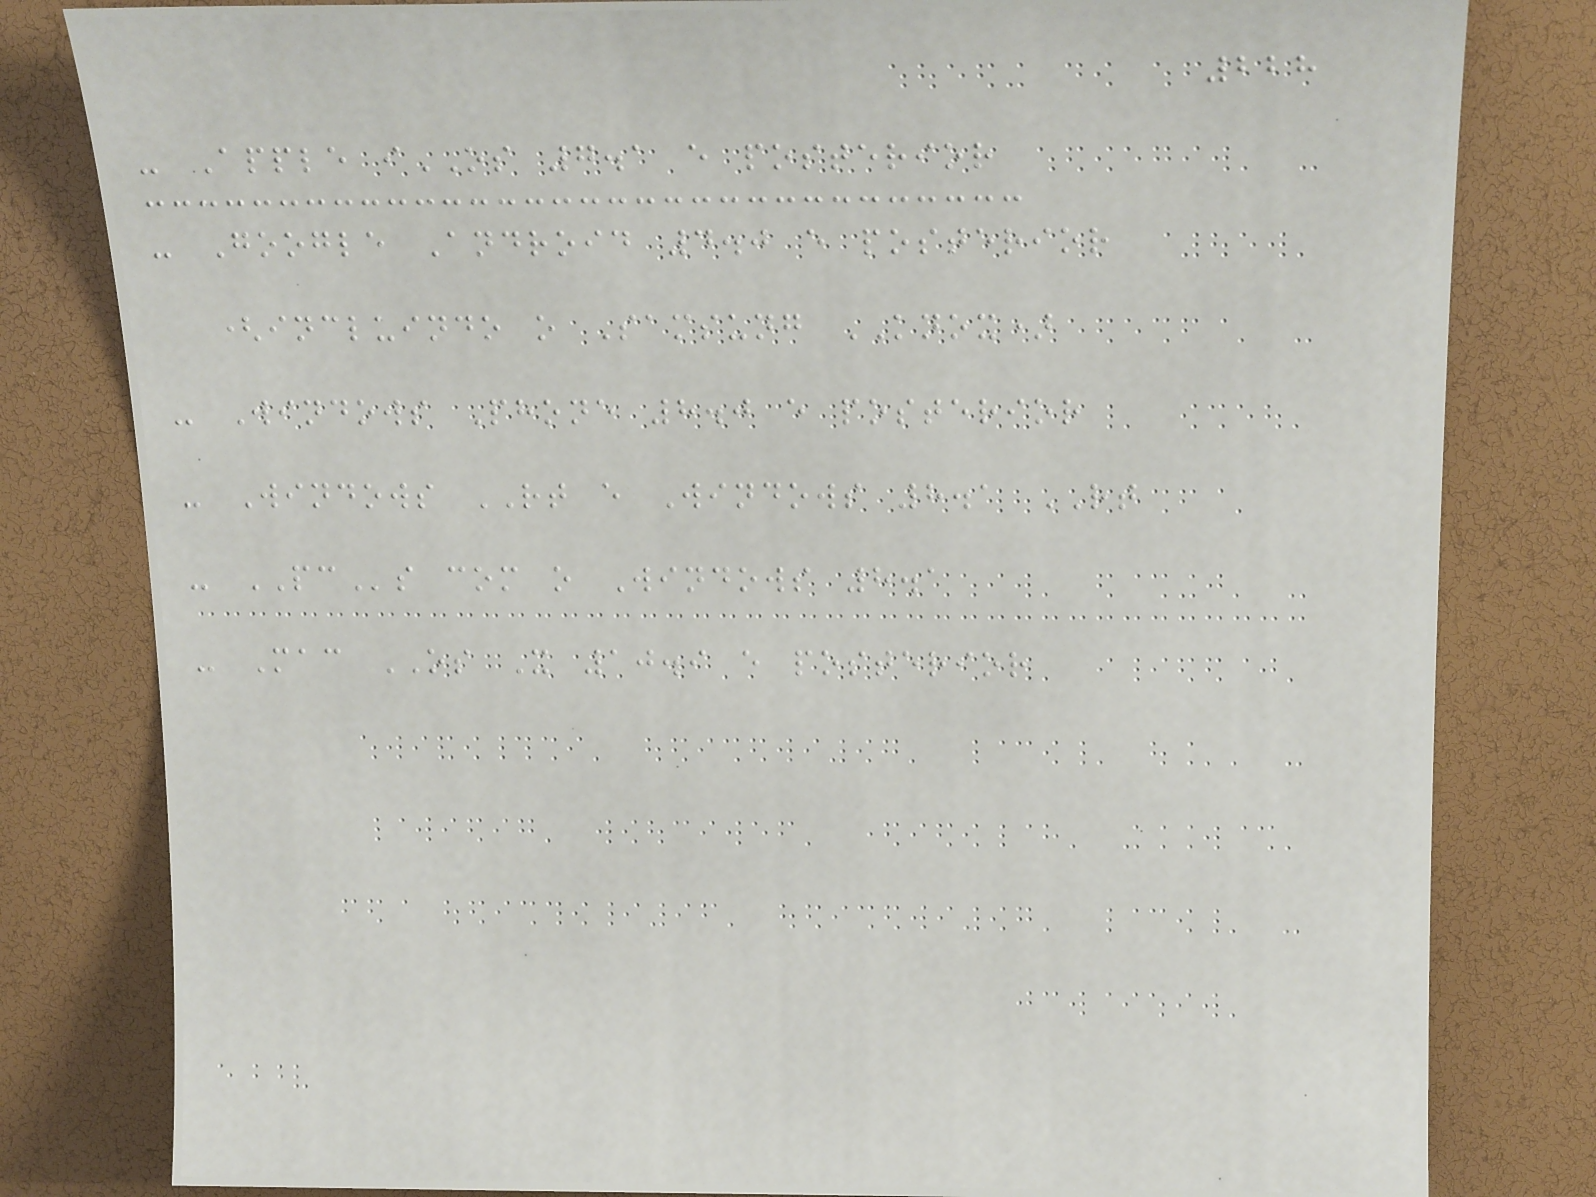228
- Apple iOS 7.1 e posterior
- Google Android 4.0 e posterior
(incluindo o Samsung KNOX)
- Windows Phone 8.0 e posterior
- Windows RT e Windows 8.1 RT
- PCs com o Windows 8.1
- Mac OS X 10.9 e posterior
